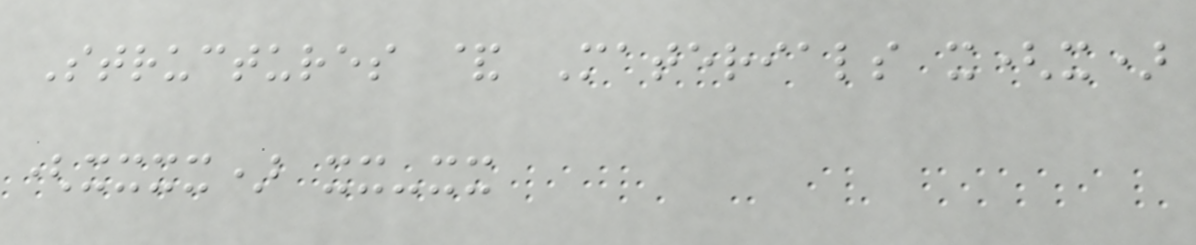Structures & Materials x(x)
(xxxx) xx-xx
